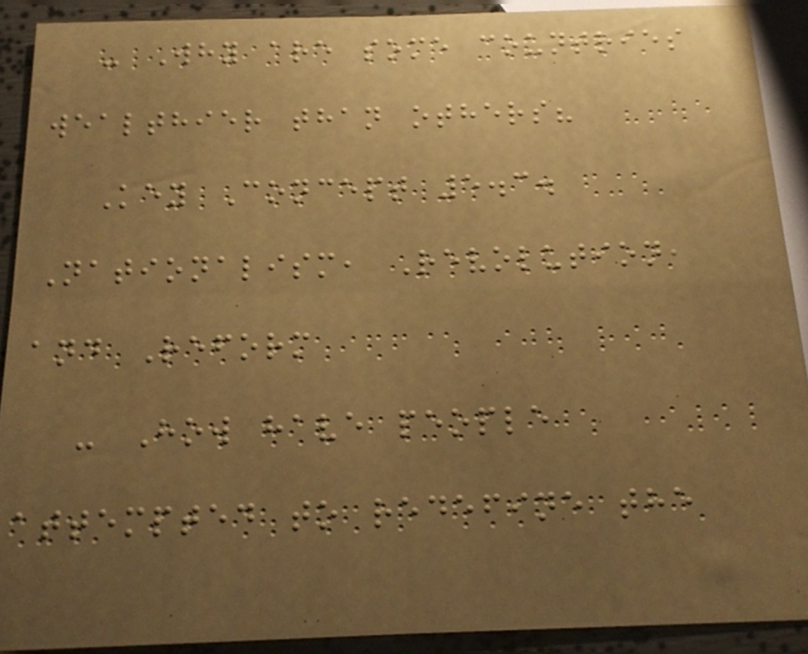- Why are some countries
wealthier than others?
Key Concept 5.3.
Nationalism, Revolution,
and Reform
- How have people
attempted to redefine the
